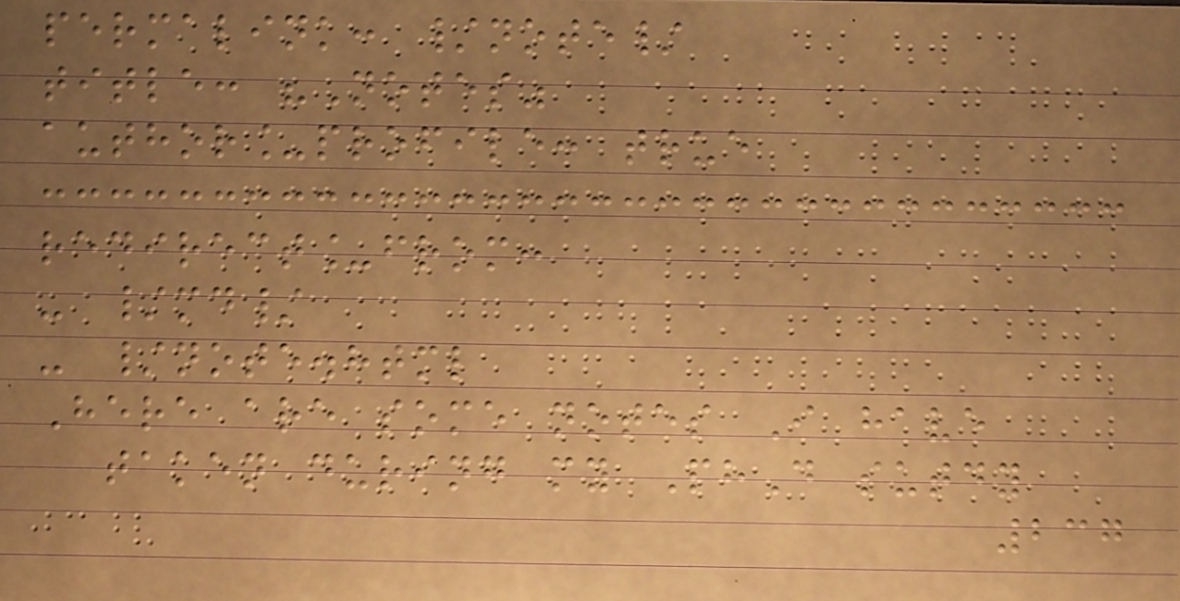permalink: /note/
title: "Notes"
author_profile: true
redirect_from:
- /md/
- /note.html
Here are some notes I have
taken during my PhD sutdy
237
